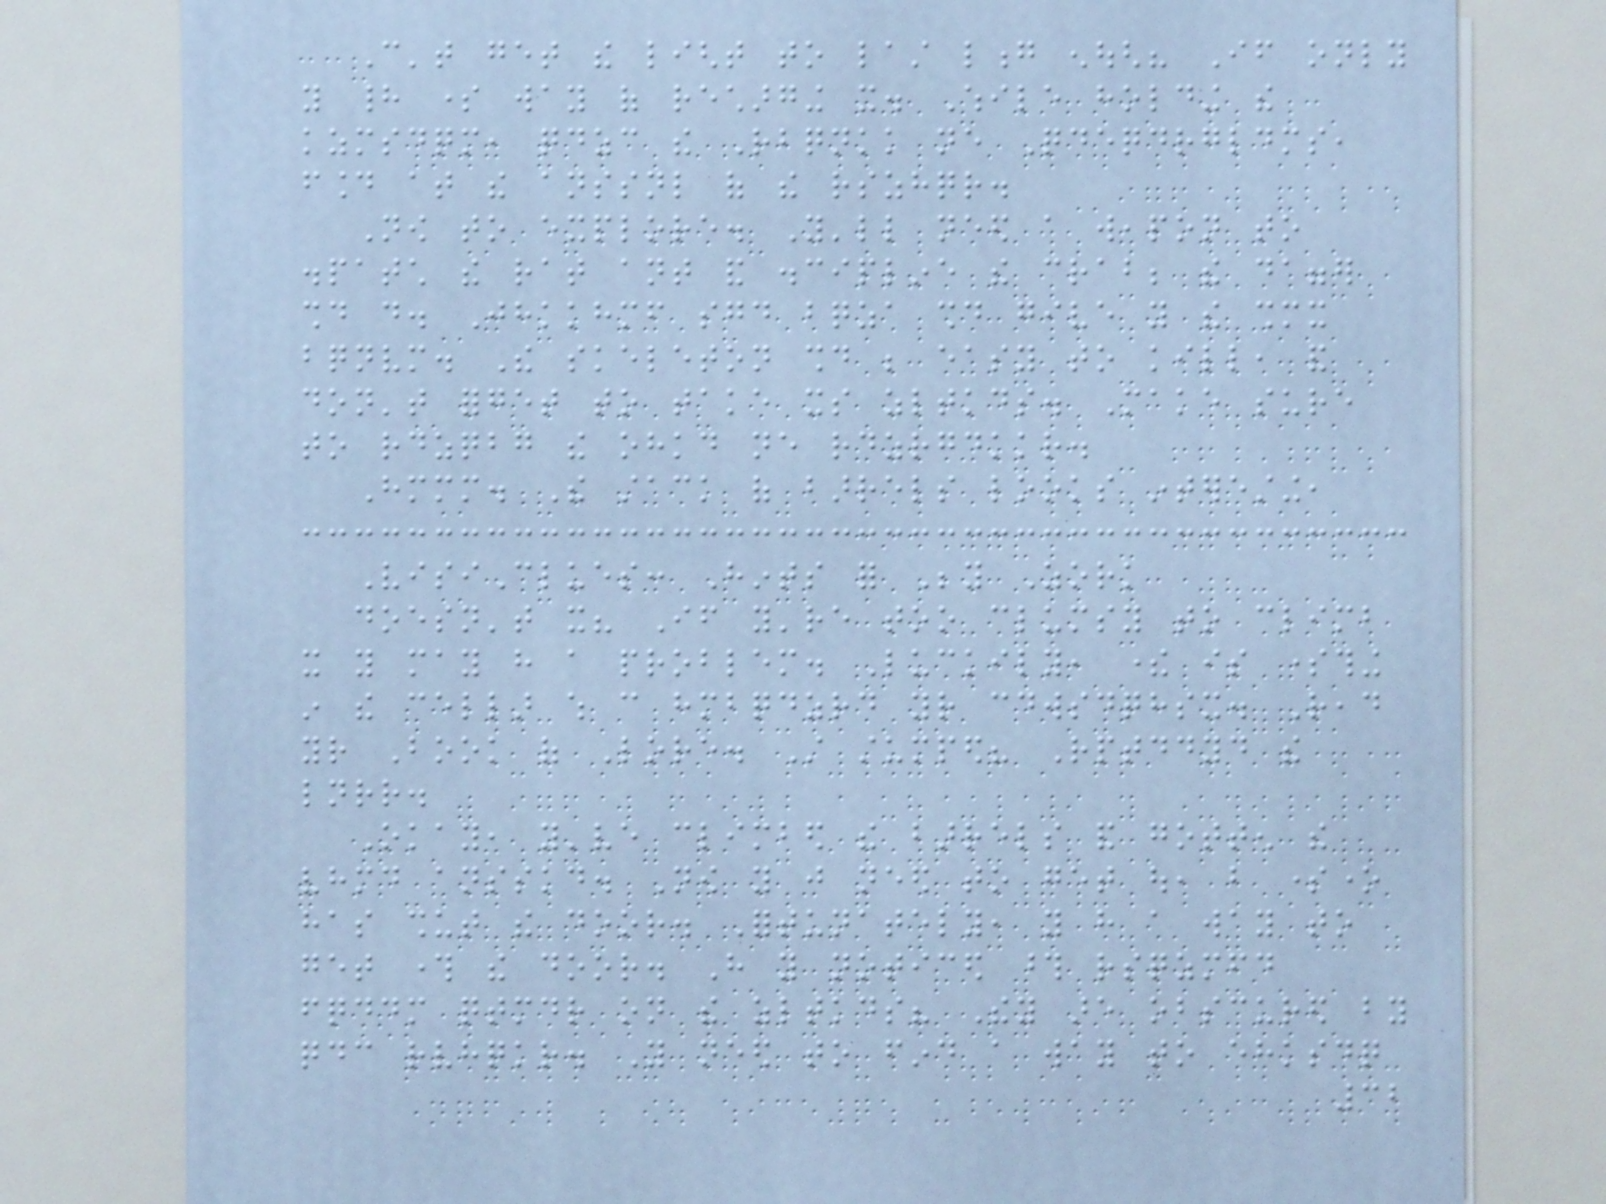Can't get the light to last long enough? If only
you had some way of recharging it. While holding the
kzmsdqm, qdzc the Rbqnkk ne Qdeqdrgldms,
found at the anssnl of the rszhqr.
Now to explore. You'll need a weapon to
dispatch the rat ant and discipline the crab; the dagger
should do. Jhkkhmf sgd bqza should give you the shmx
bqnvm. The skeleton should be easy to kill, and
don't forget to take its zltkds. Make sure
to rdzqbg the ohkd ne rdzrgdkkr.
Hmmm. The stack of barrels looks interesting,
VisiClues: Hints for Beyond Zork
doesn't it? If you're too clumsy to climb
it you may have a problem. Luckily, there is something
in the cellar which can hmbqdzrd your cdwsdqhsx. Read
your Book of Lore. Still stumped? Rptddyd the
lnrr.
Okay, you've climbed the barrels and gotten the
vhmd ansskd. Now you just need to get out, but someone
has shut the door. Fortunately, you have a way to
get through the door. Have you noticed those rsqzmfd
fqddm qtmdr on the zltkds? They are obscured by
qdc rvhqkr. You need to find a way to ehksdq
32
